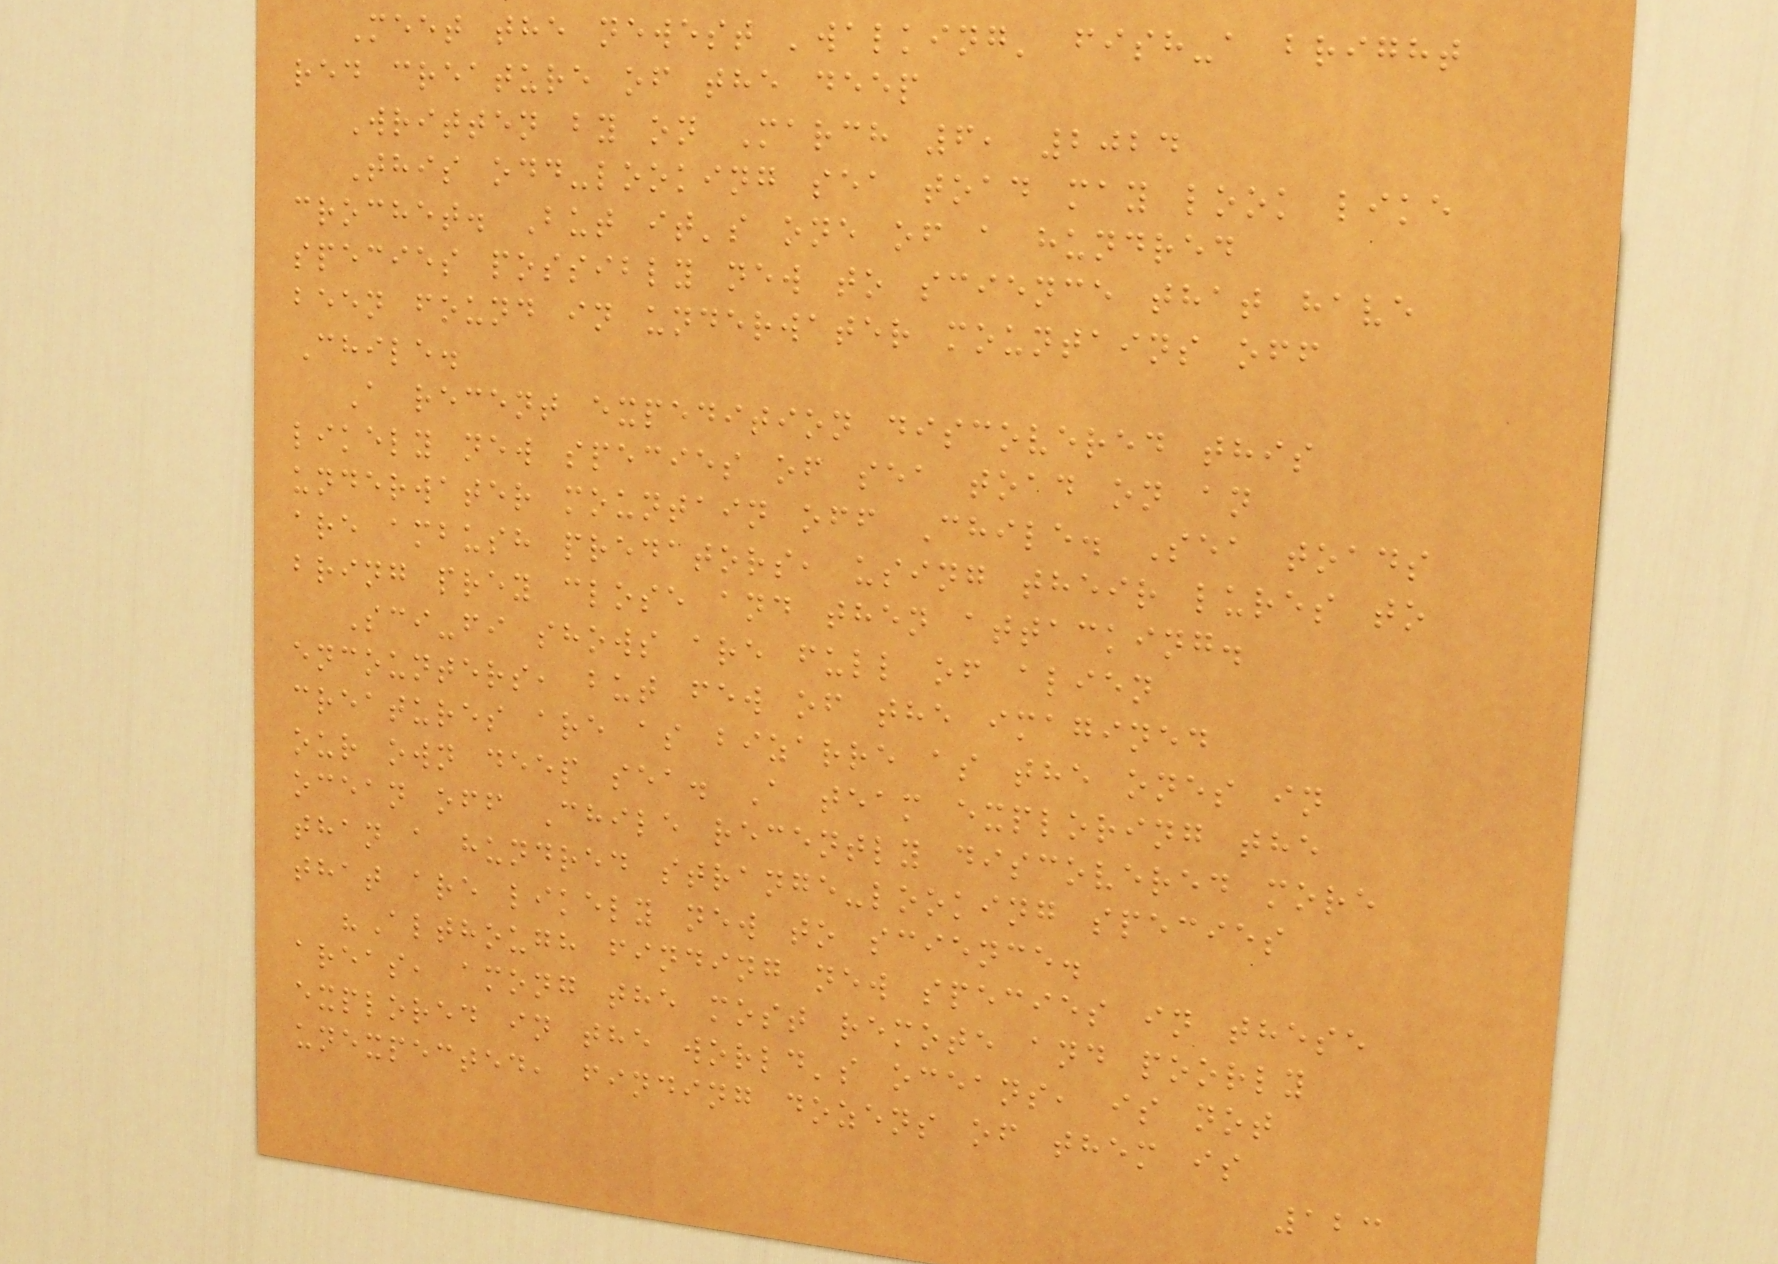Meet the newest 'walking' fish-a bright
red creature of the deep
Written by on March 6, 2024
This odd-looking sea toad may look like
crochet. But it's one of a hundred
species possibly new to science that have
been found in underwater mountains off
Chile.
A recent expedition discovered this
likely new species of sea toad on an
underwater mountain off Chile. Sea toads
are ambush predators, using their lures to
bring prey close and then attacking.
Sci-fi shows are full of alien
encounters, but few of the imagined
creatures are as bizarre as the ones in
our own deep sea. A team exploring the
ocean off Chile recently discovered more
than a hundred strange-looking species
that are likely new to science.
"Although finding new species in these
areas, among the most remote and poorly
explored in the world's oceans, is not
unexpected, finding dozens of them is
123
